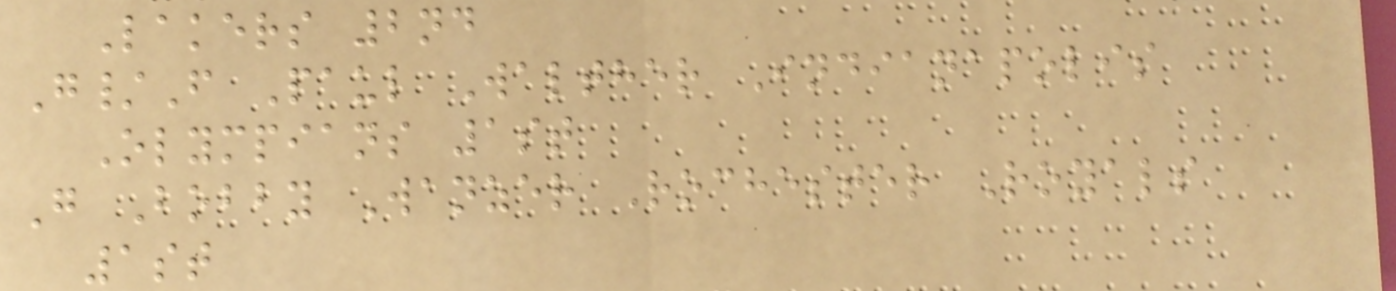Lakers 2nd
G/F Paul Walther Indianapolis
Olympians 1st
G Bobby Wanzer Rochester Royals
1st
